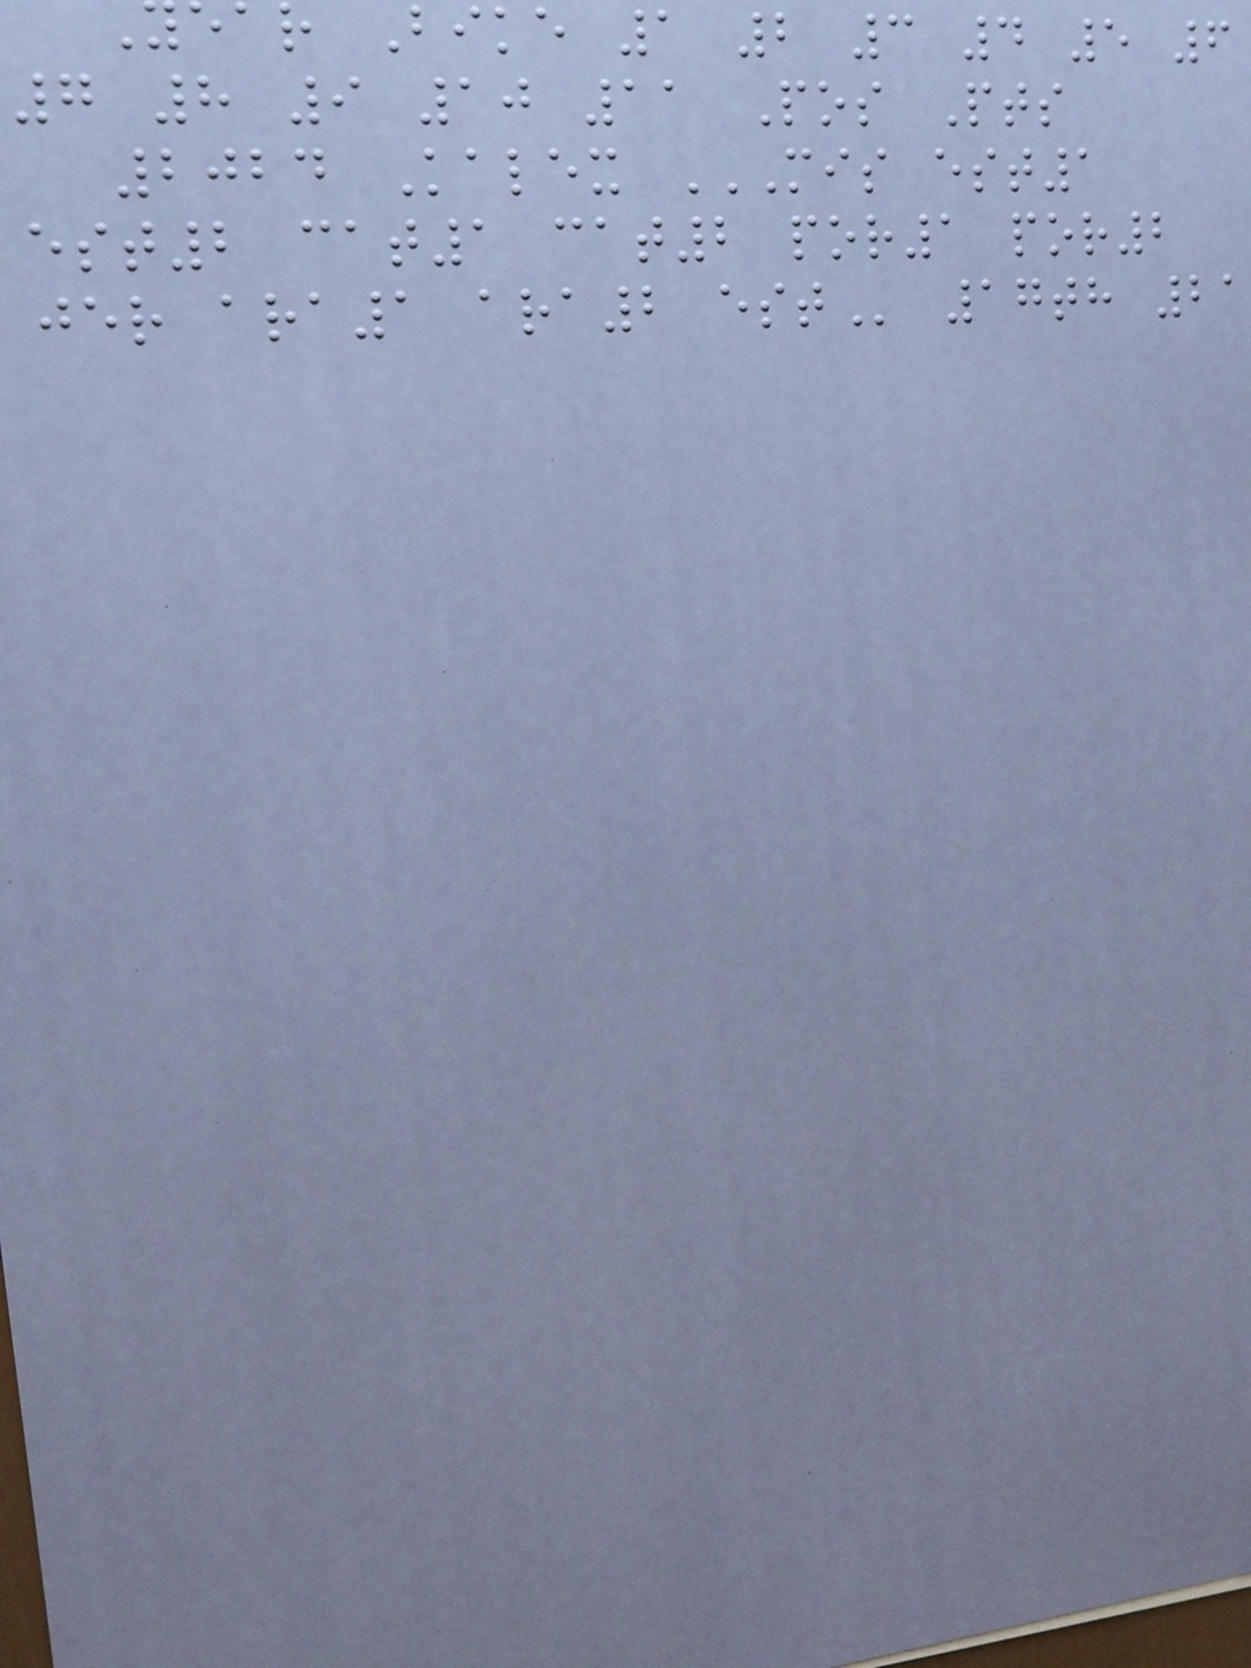r Bike 1 2 3 4 5 6
7 8 9 10 11 Pos Pts
2024 Kalex MIS EST1
est2 cat1 cat2 por1 por2
jer ara1 ara2
